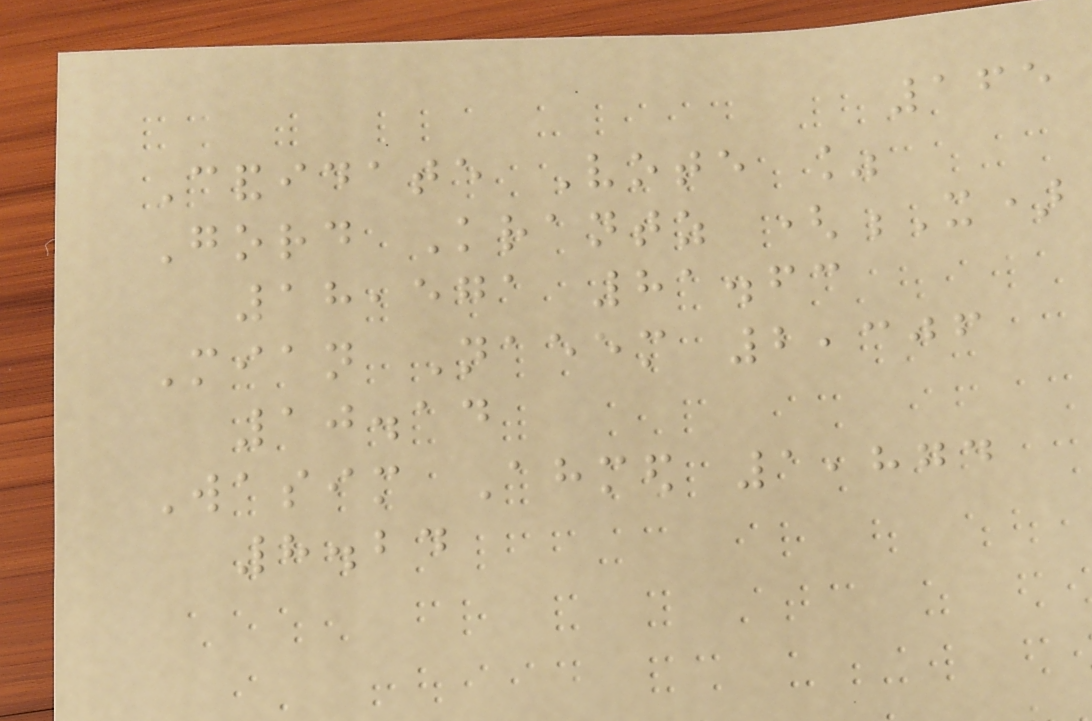165
Candidate Vote %
Gord Krantz (X)
18,571 81.63
Mian Naeem 2,306
10.14
Wasim Ahmed 1,874
8.24
